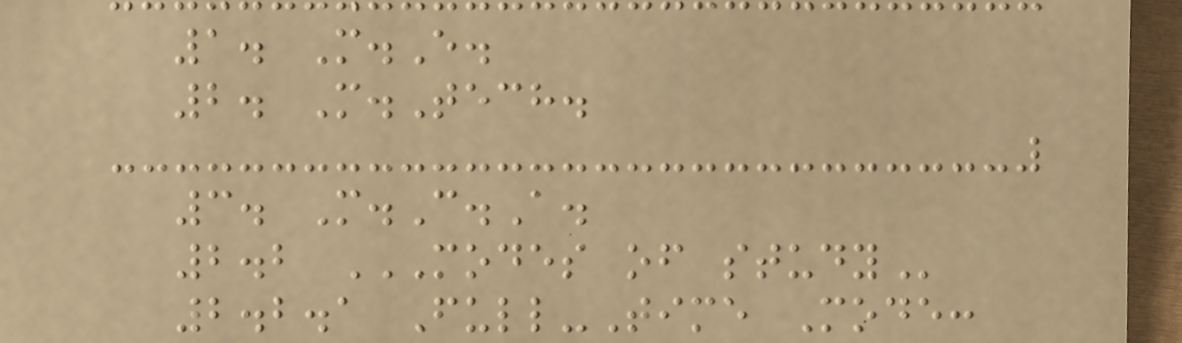1. M.E.
2. M.Tech.
3. M.C.A.
2.2 MODES OF STUDY
2.2.1 Full-Time Mode:
